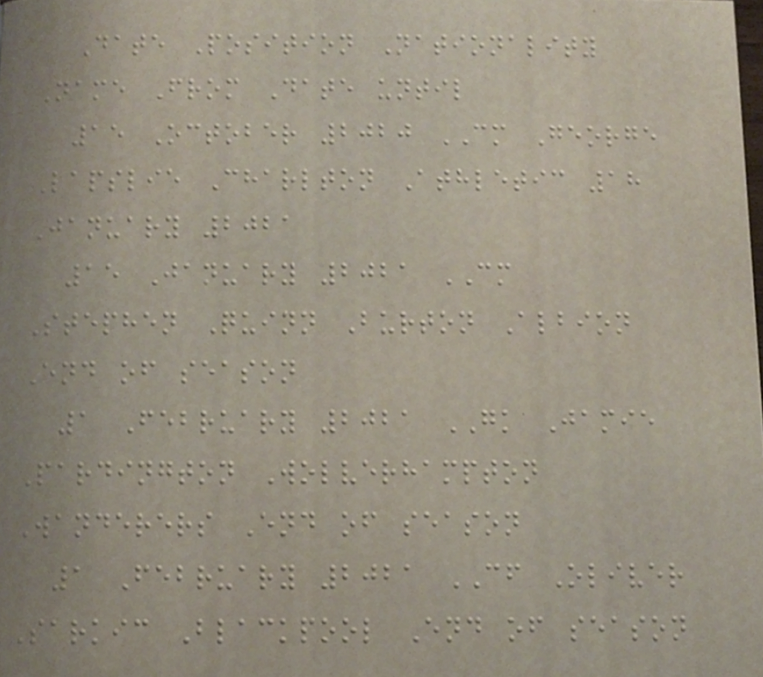Date Position Nationality
Name From Date until
15 October 2020 CM George
Lapslie Charlton Athletic 18
January 2021
15 January 2021 CM
Stephen Quinn Burton Albion
End of season
1 February 2021 GK Jamie
Pardington Wolverhampton
Wanderers End of season
1 February 2021 CF Oliver
Sarkic Blackpool End of season
